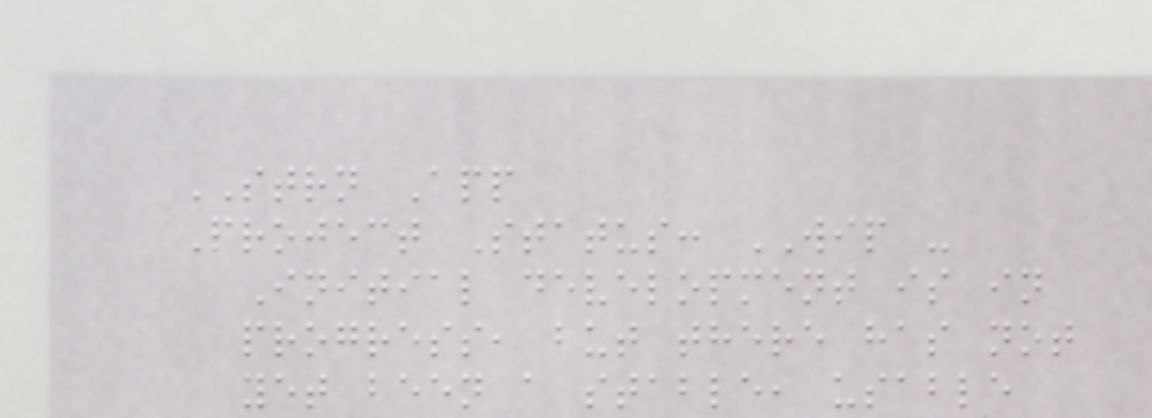STRN App
Project Status: WIP -
Initial development is in
progress, but there has not
yet been a stable, usable
